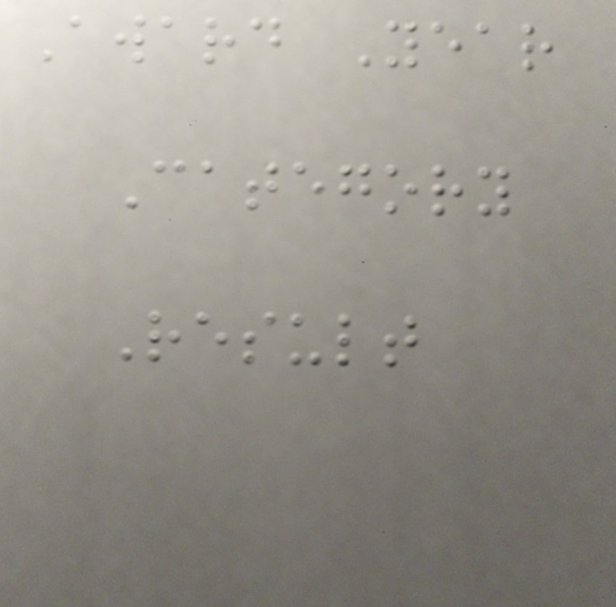Award Year
Category
Result
